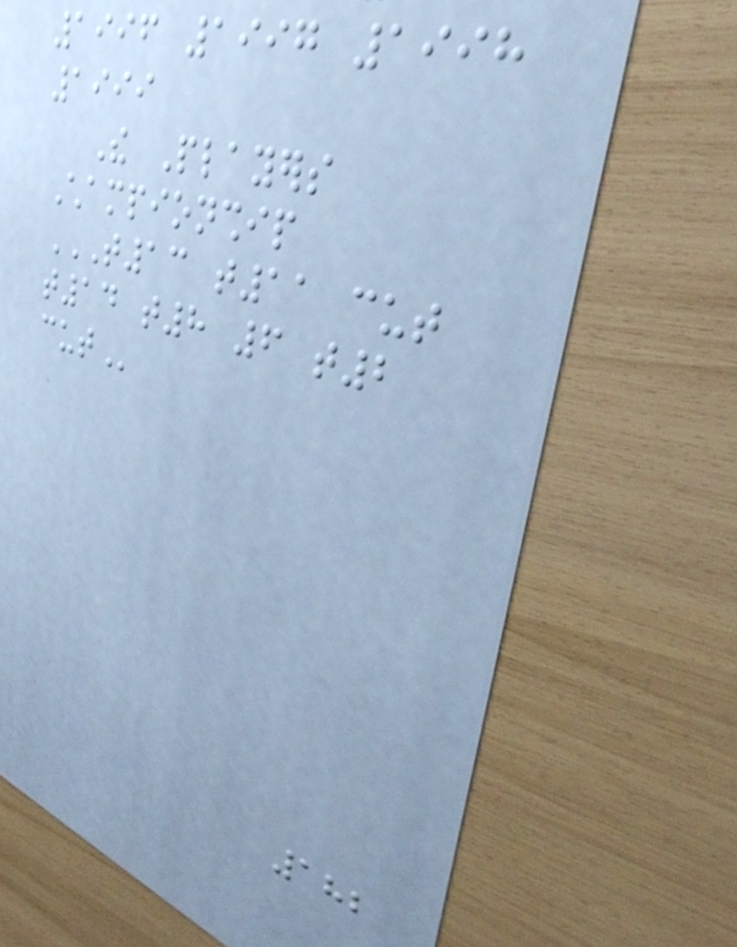1996 1997 1998
1999
The Players
Championship
T13 T11 CUT
T14 T8 6 T2
CUT
182
